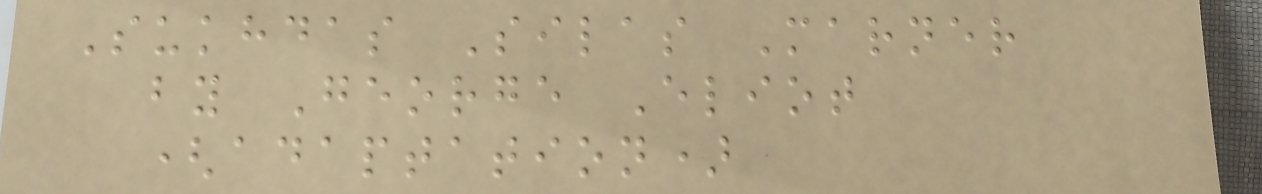Sukhdas Silas Marner
by George Eliot
(adaptation)
